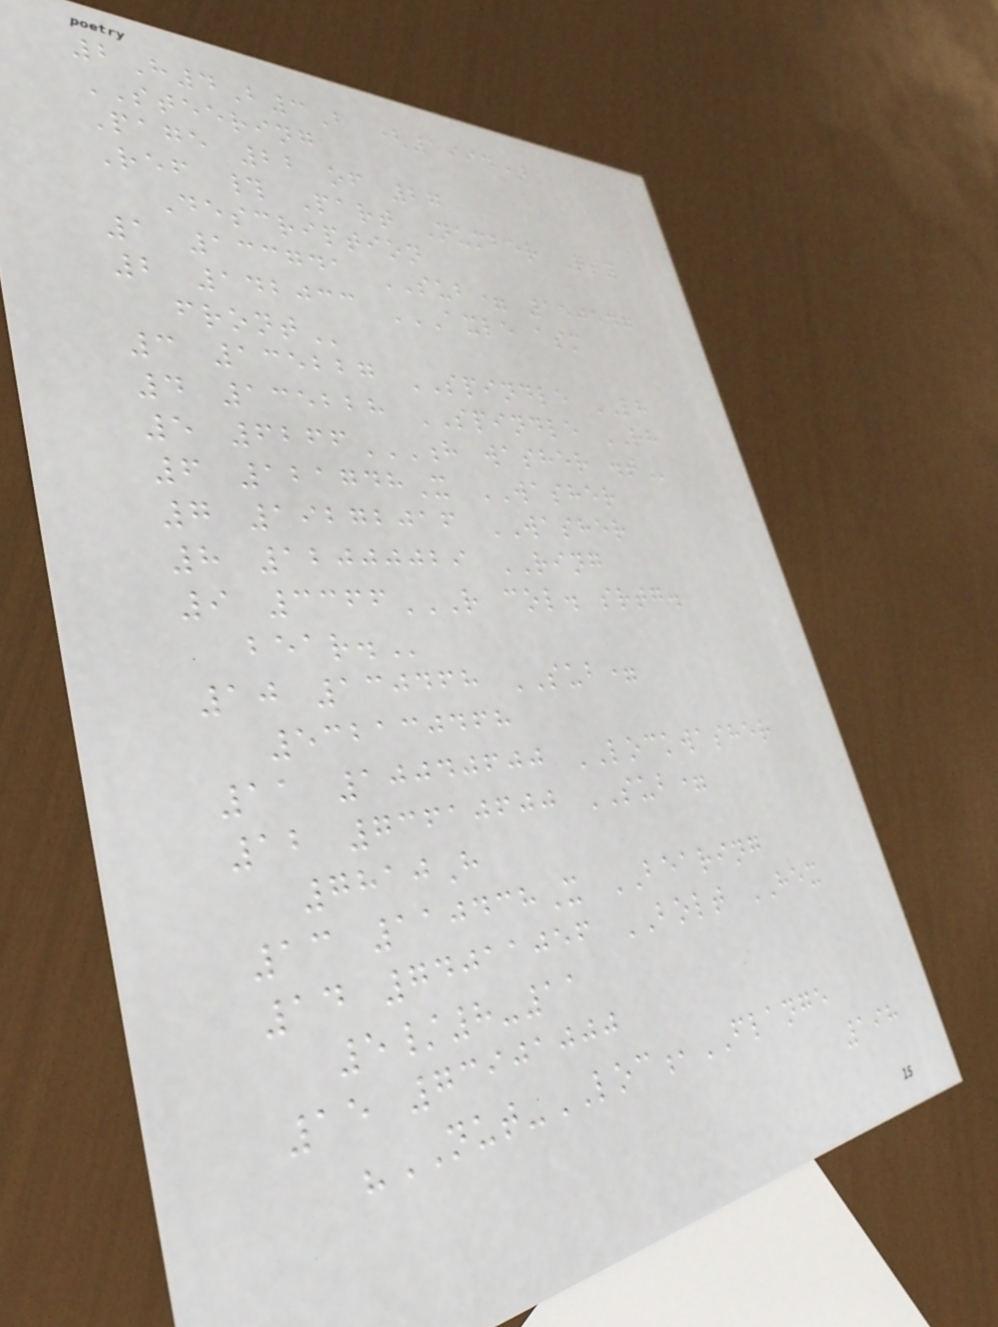2H4B3B (1994)
STEERING
Page 22 of 27
Ref # Part Number Qty
Description
1 133741 SUB= 150547
2 142033 AXLE ASM
FRONT
3 135227 SPINDLE LH
4 135228 SPINDLE RH
5 6266H WASHER .T
6 121748X WASHER
7 19272016 WASHER
8 12000029 RING
9 3366R COL. SRTG.
BEAR.
10 130468 SUB=
532130468
11 10040600 LOCKWASHER
12 73610600 SUB=
7810H
13 110438X BEARING
14 74011056 BOLT HEX
5/8-11
15 73901000
"NUT-LOC,FLANGE
198
